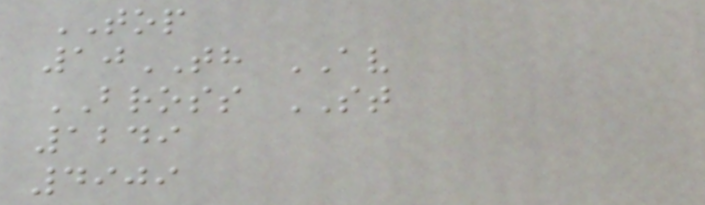TOP
10TH AV
BROSS ST
1249
4909
